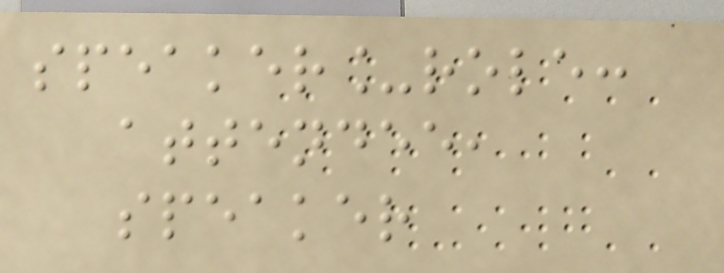speaker_role:
attendee,
speaker
